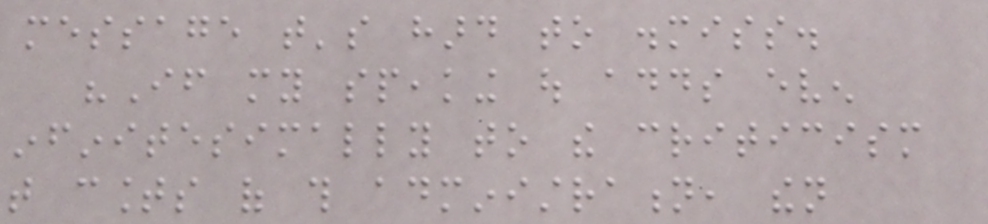message that's hard to dismiss.
"If my speaking out adds even
infinitesimally to the criticism
that counts of this administration, then
